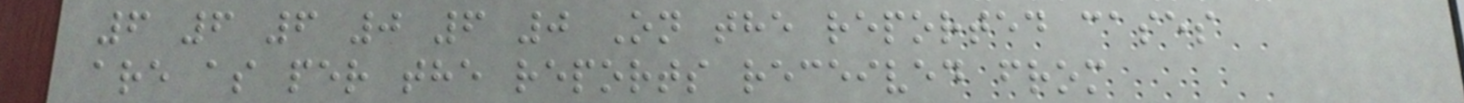6 6 6 0 6 0 On the reported cases
are as per the reports received from
